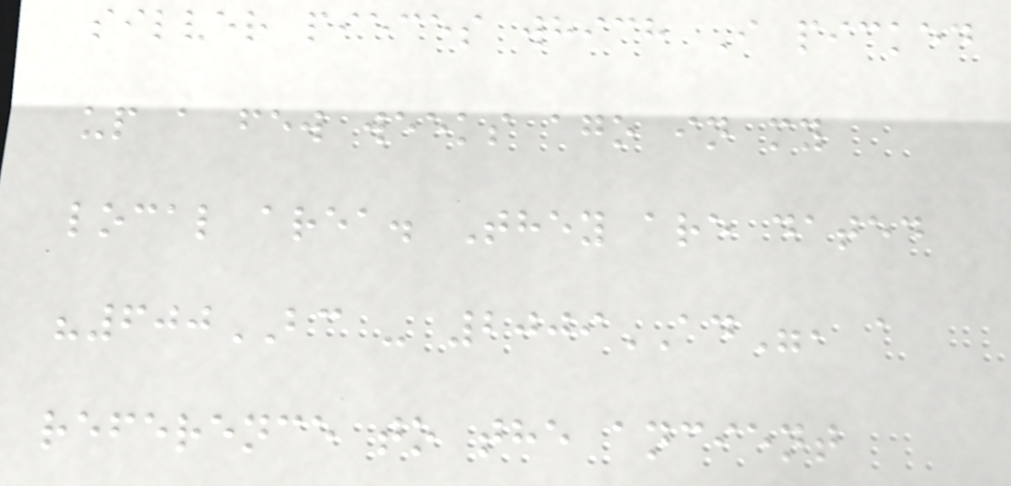silver pieces which I picked
up a few weeks ago in my
local area. They are dated
"600BC - 2009AD", a
reference to the ancient
